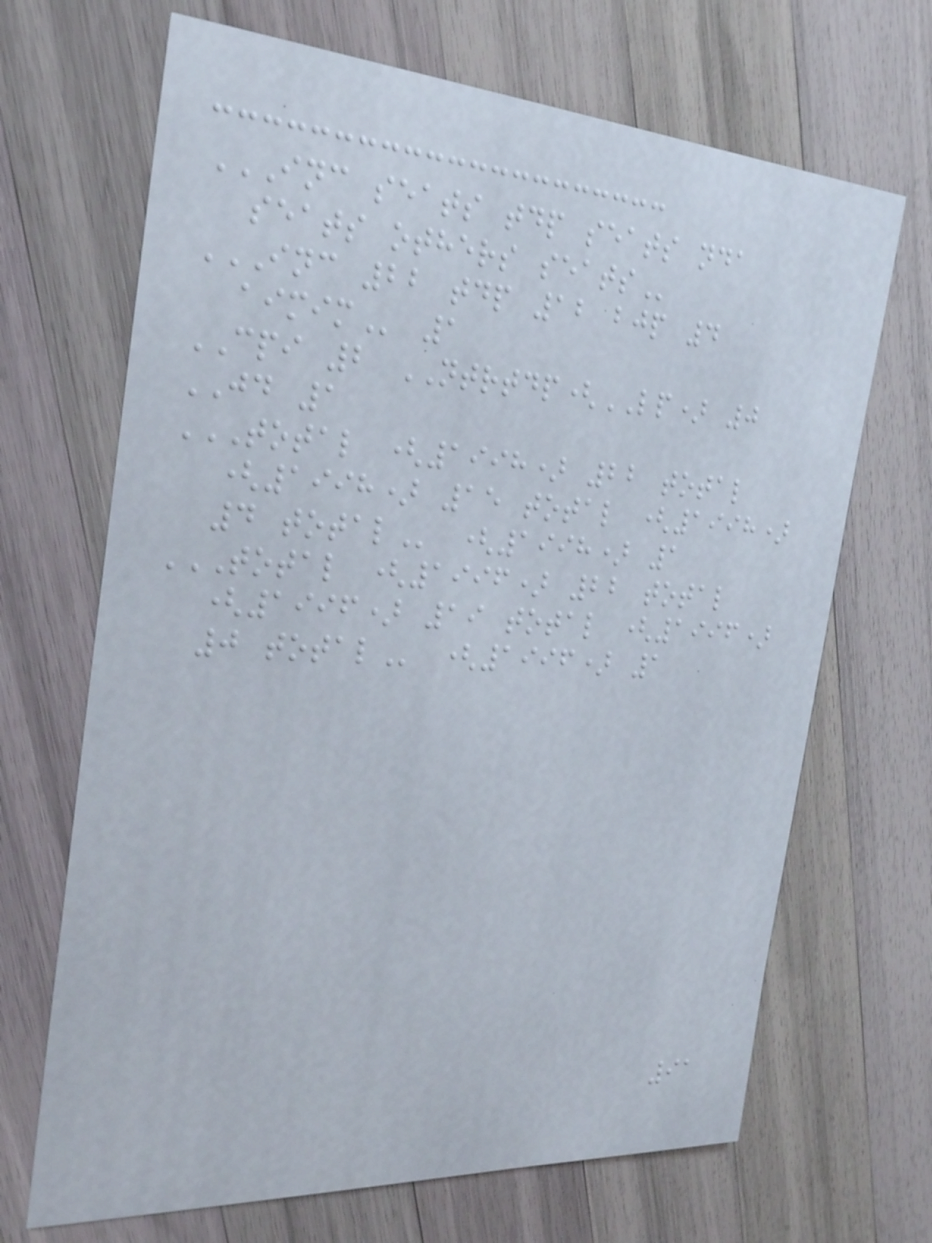INC SEATS TDP SEATS NDA
SEATS OTHERS SEATS
INC 22 TDP 12 BJP 4
AIMIM 1
CPI 2 NTRTDP(LP) 0
JD 1
TOTAL (1998) 22 TOTAL
(1998) 15 TOTAL (1998)
4 TOTAL (1998) 1
TOTAL (1996) 22 TOTAL
(1996) 19 TOTAL (1996)
0 TOTAL (1996) 1
91
